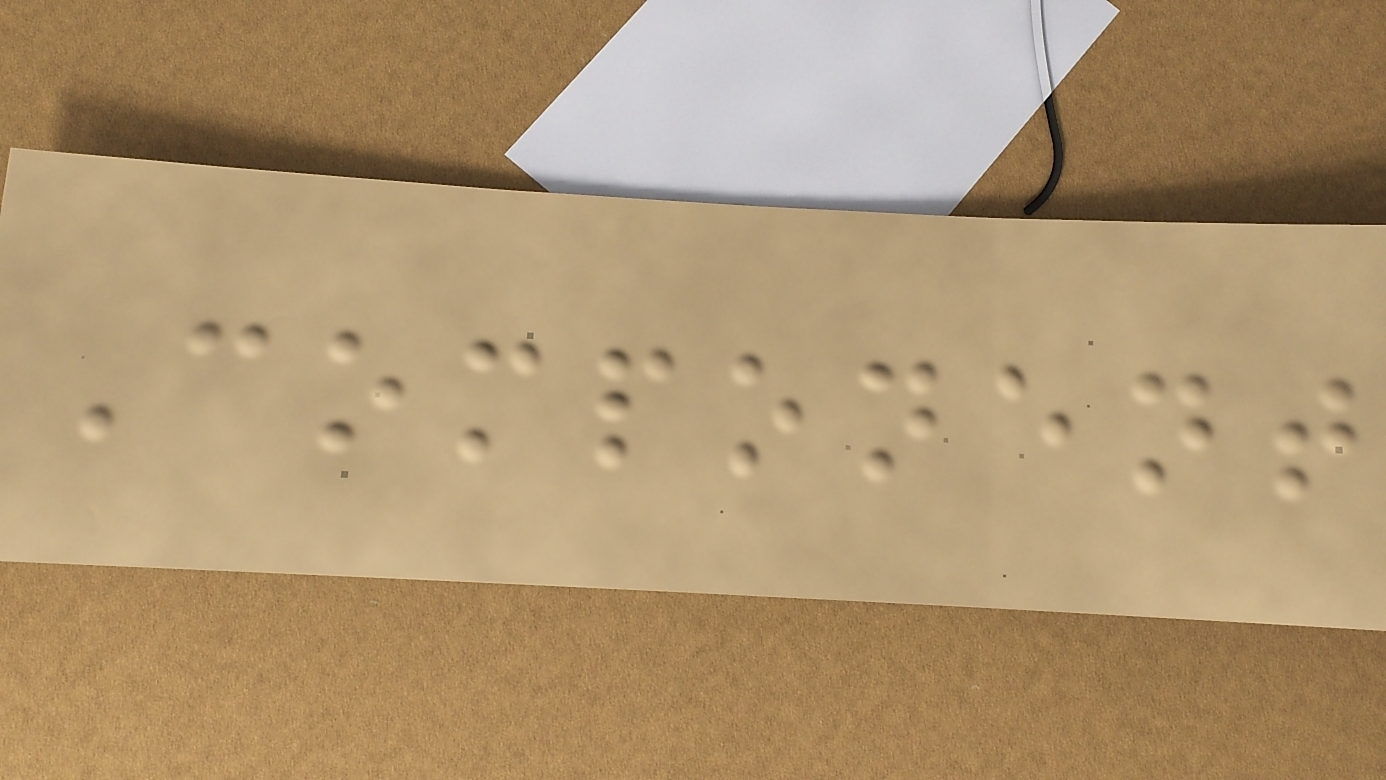Component
